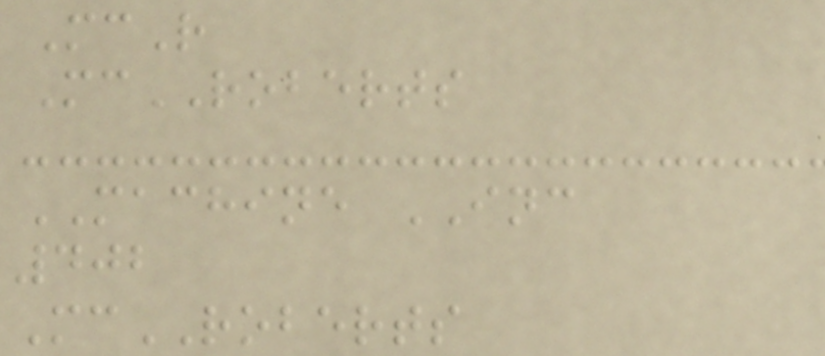McR
McROBERTS
MACHINE INC
402
McROBERTS
